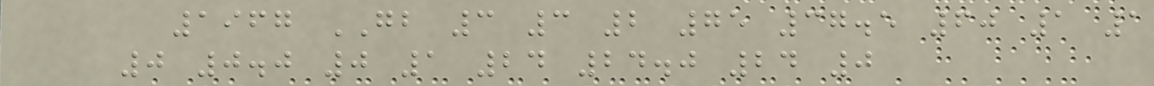1967 GB 3 3 2 75 37.5 60 1 1
0 0.0 0 1 24 24.0 24 0
